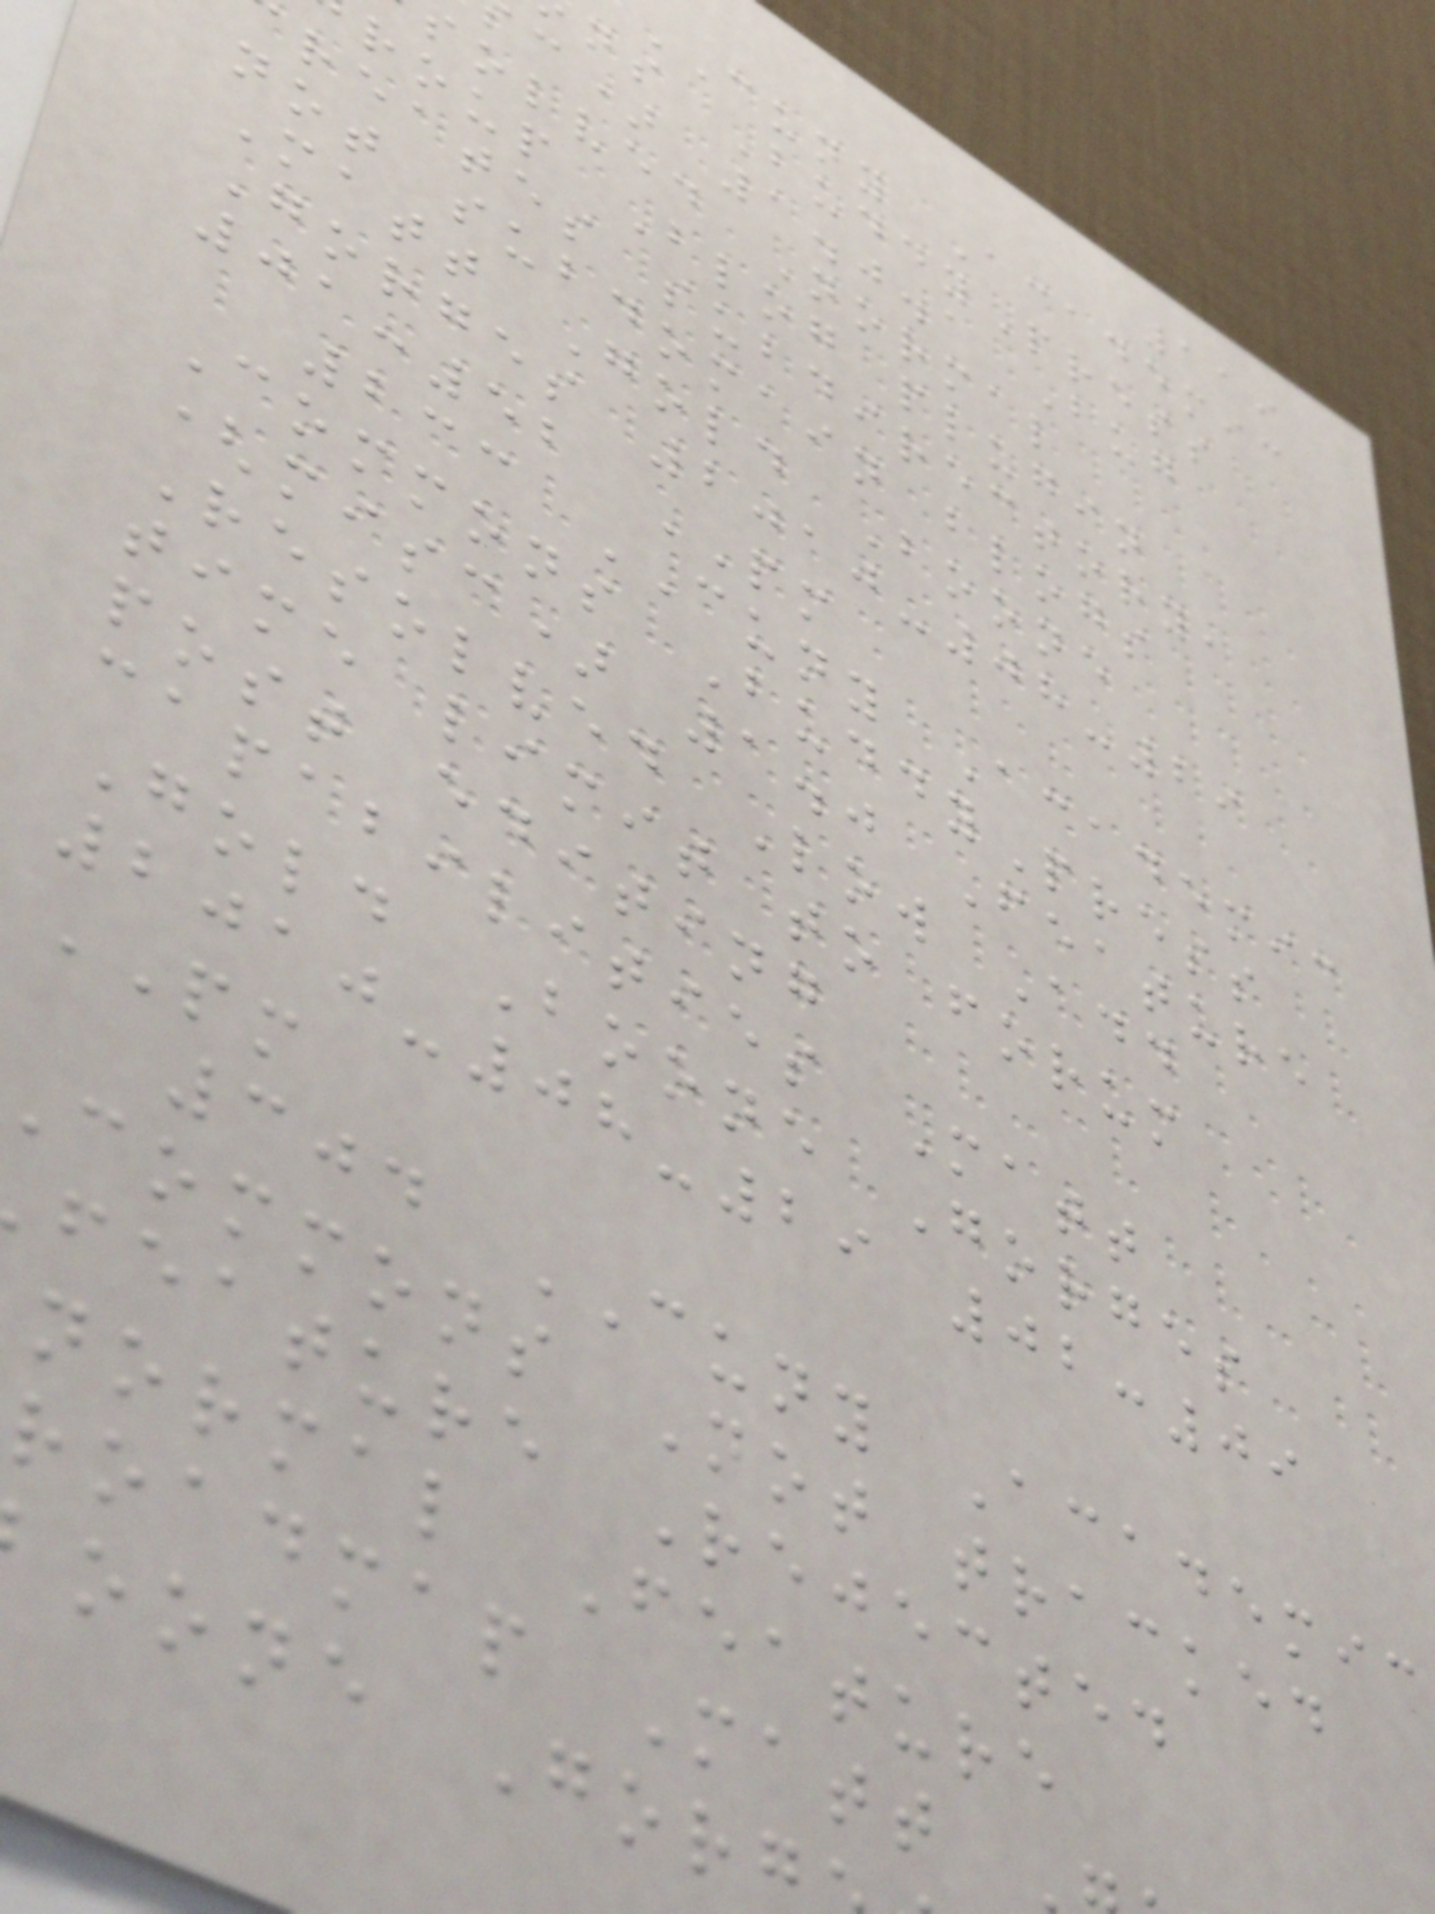119
CUNY Academic
ns BuddyPress
c) 1.0.1 Bug
solved Normal
roup Blog plugin
reates subdirectory,
not subdomain blogs
Matt Gold Boone
Gorges 2010-08-29
01:52 PM
233 CUNY Academic
Commons BuddyPress
(misc) 1.0 Feature
Resolved Low Add
time limit to forum
post editing
capabilities Matt
Gold Boone Gorges
2010-08-29 02:09
PM
304 CUNY Academic
commons Not tracked
feature Rejected
normal Feature
roadmap Matt
oone Gorg
